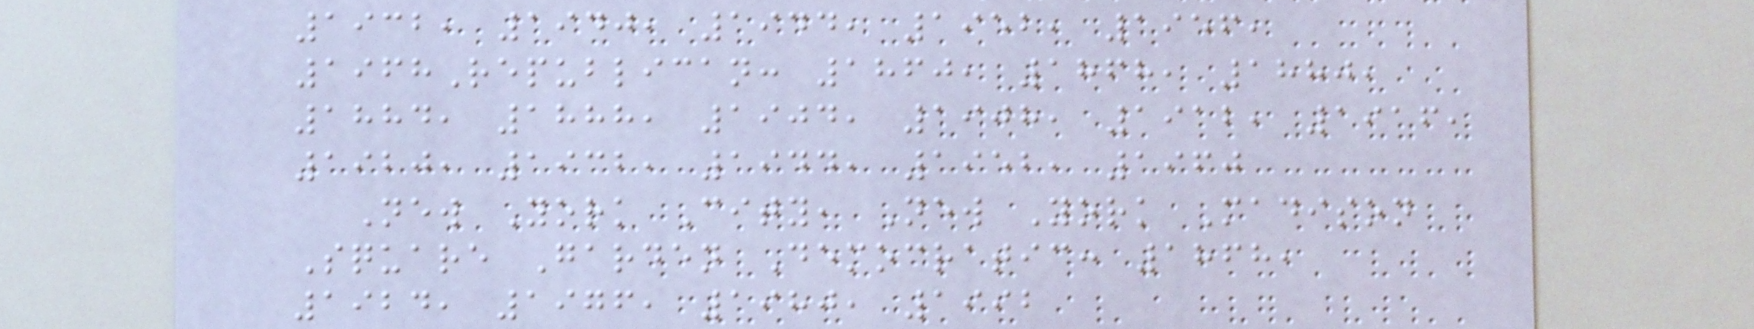1932, 1940, 1944, 1952, 1956,
1968Republican: 1860, 1868, 1880,
1884, 1888, 1904, 1908, 1912, 1916,
1920, 1932, 1944, 1952, 1960
New York City, New York Madison
Square Garden Democratic: 1868,
1924, 1976, 1980, 1992
